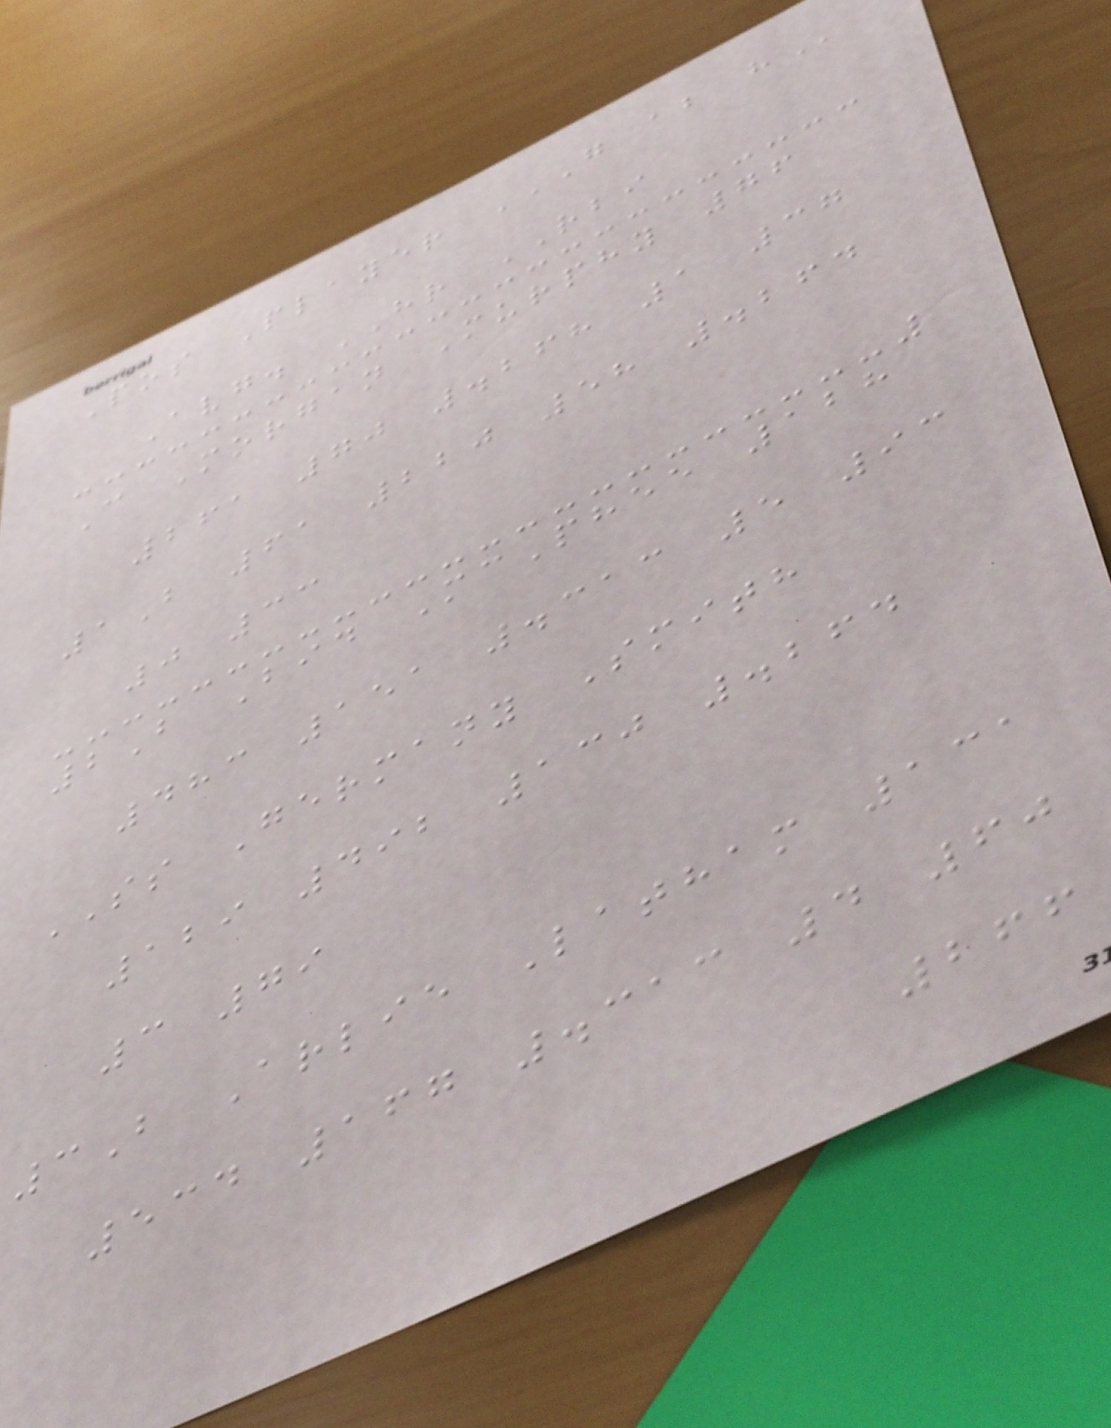Pos Player G AB H
Avg. HR RBI
C Morgan Murphy 76
261 70 .268 1 37
1B 61 220 58 .264
0 33
2B Bid McPhee 128
483 151 .313 5 93
SS Germany Smith
129 492 130 .264
3 79
3B Arlie Latham 131
534 167 .313 4 60
266
